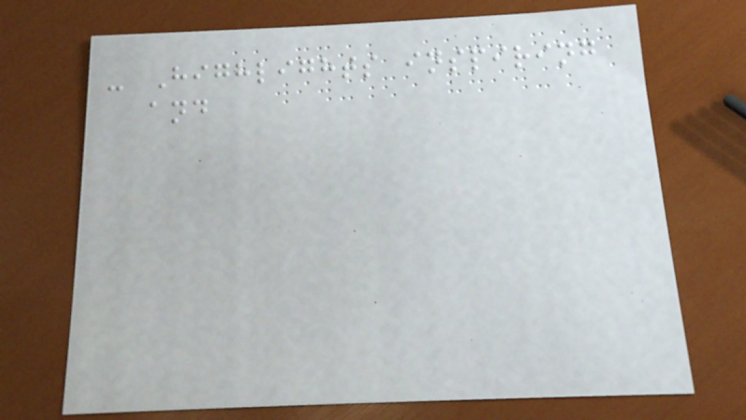- Highlights inspiring
and
